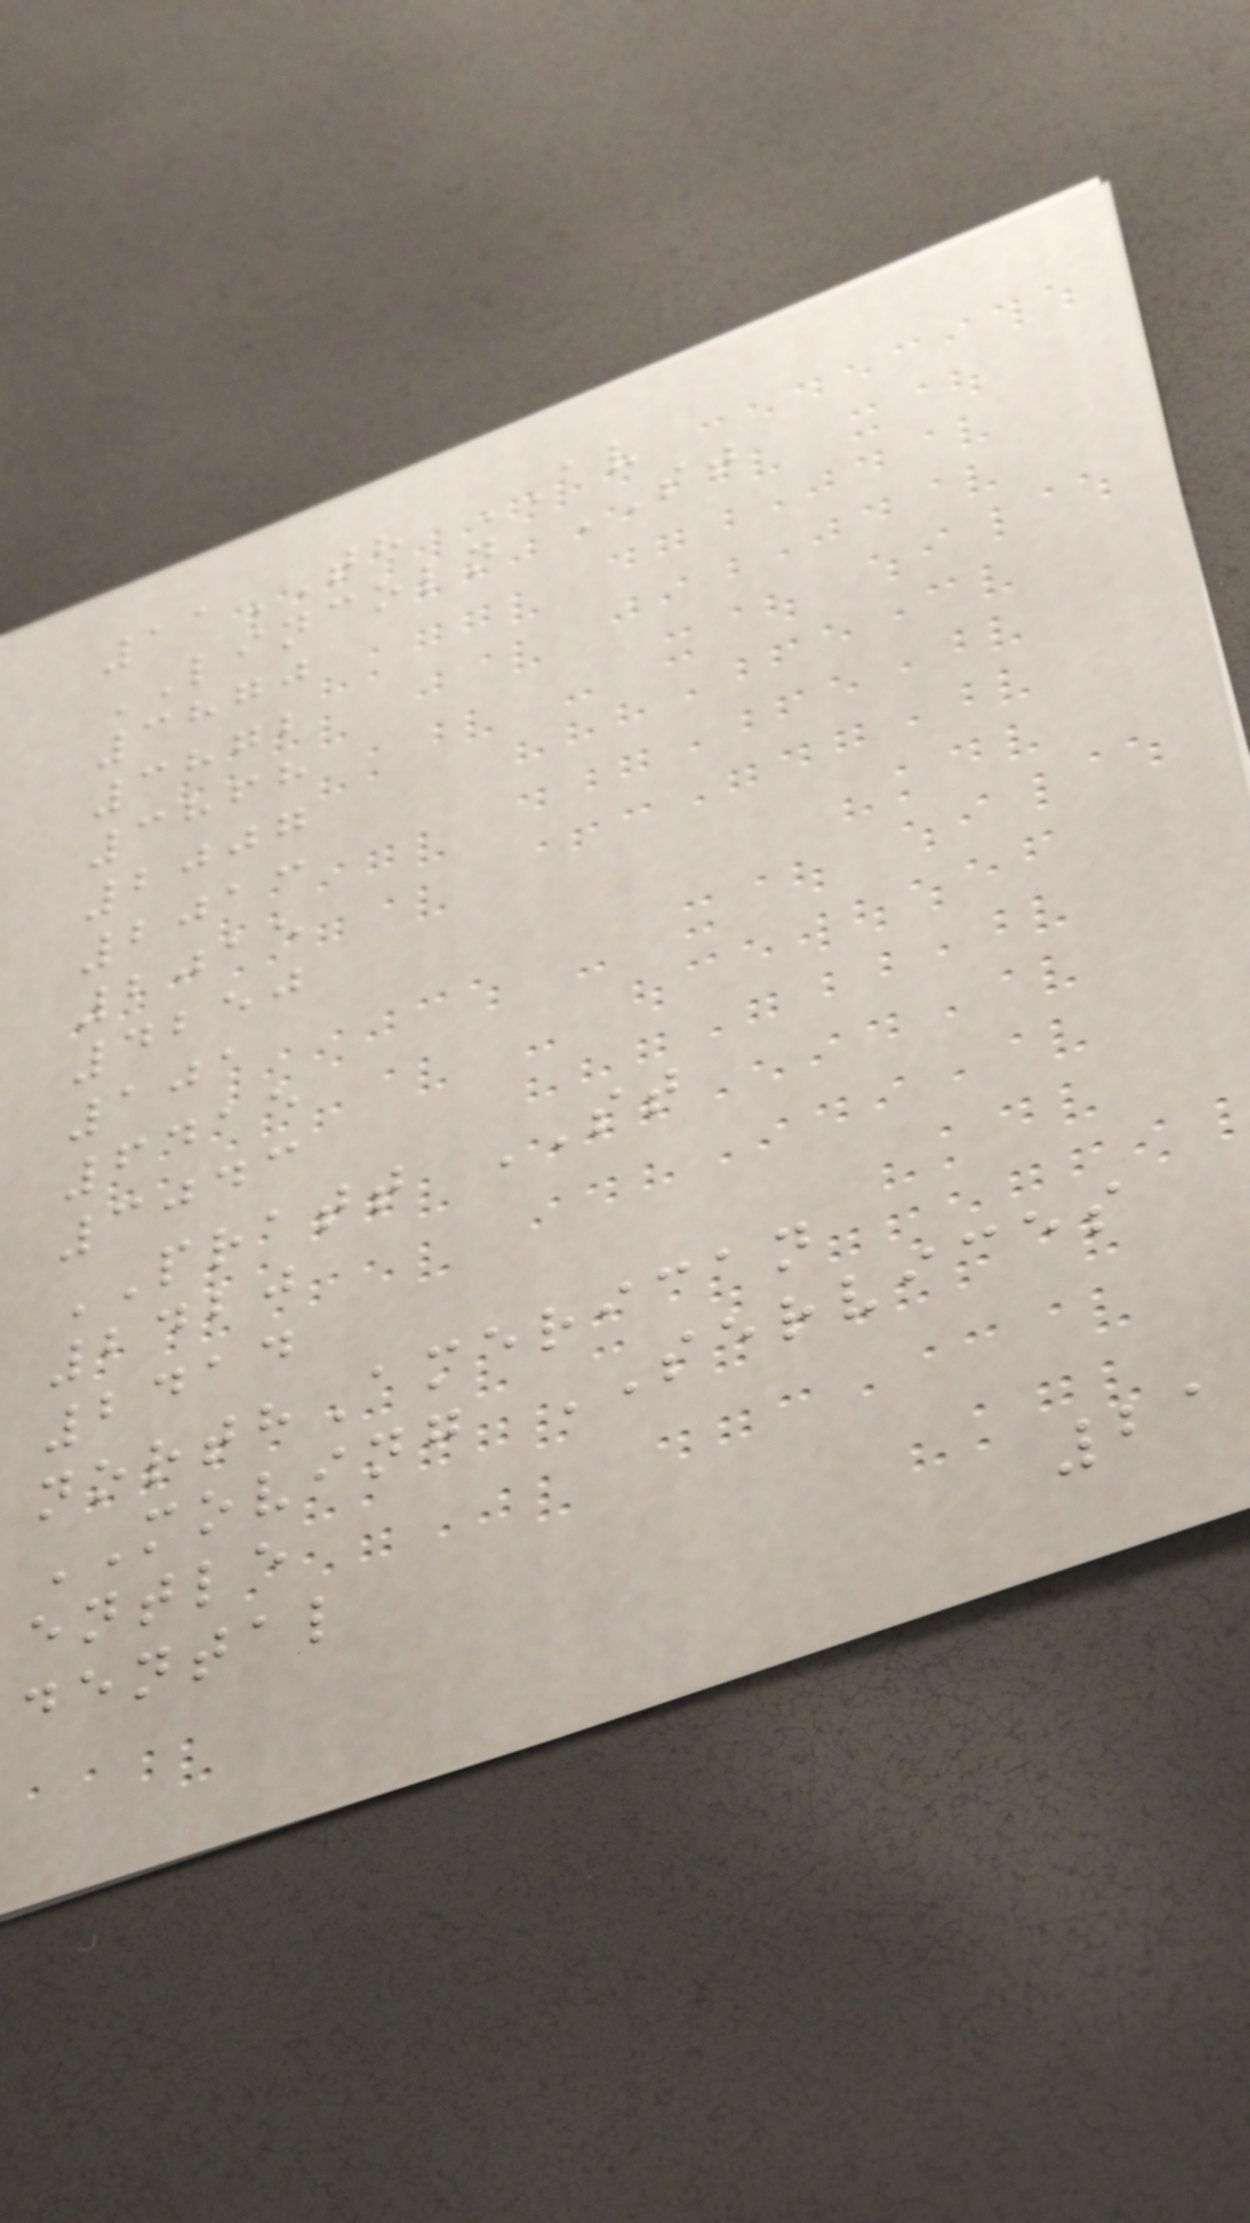11TH AV
LINCOLN ST
3870
3872
3868
2007
2013
2015
4250
101
6415
3043
PRATT ST
2420
2414
northAmerican
MOVING SERVICES
entle
dental
